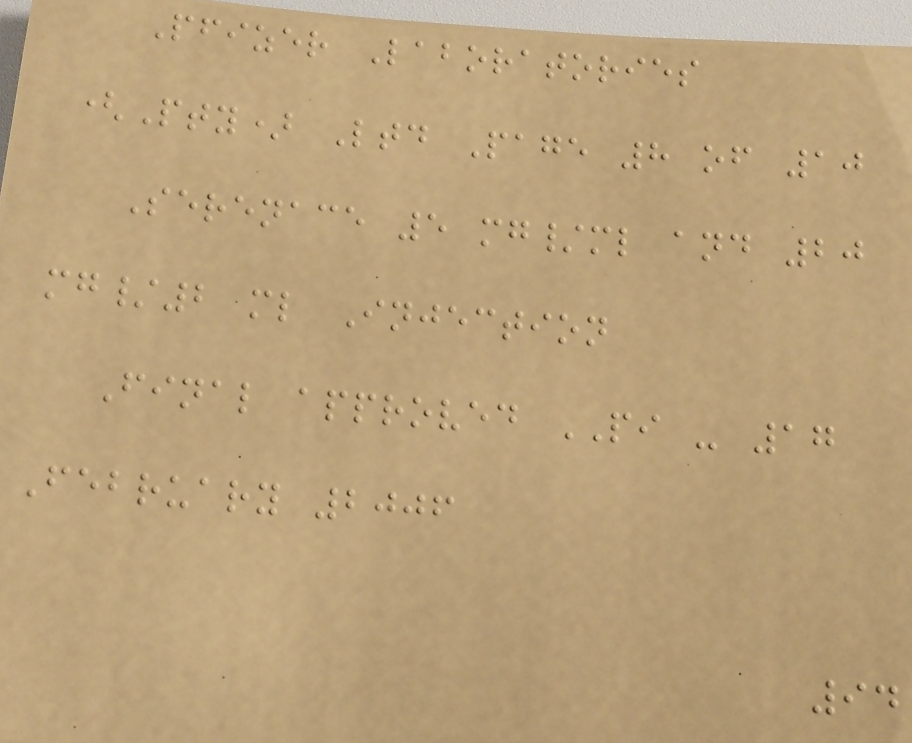Pfizer Laboratories
(Pty) Ltd Page 8 of 10
Serenace 5 mg/ml and 20
mg/2 ml Injection
Final approved PI - 17
February 2006
94
